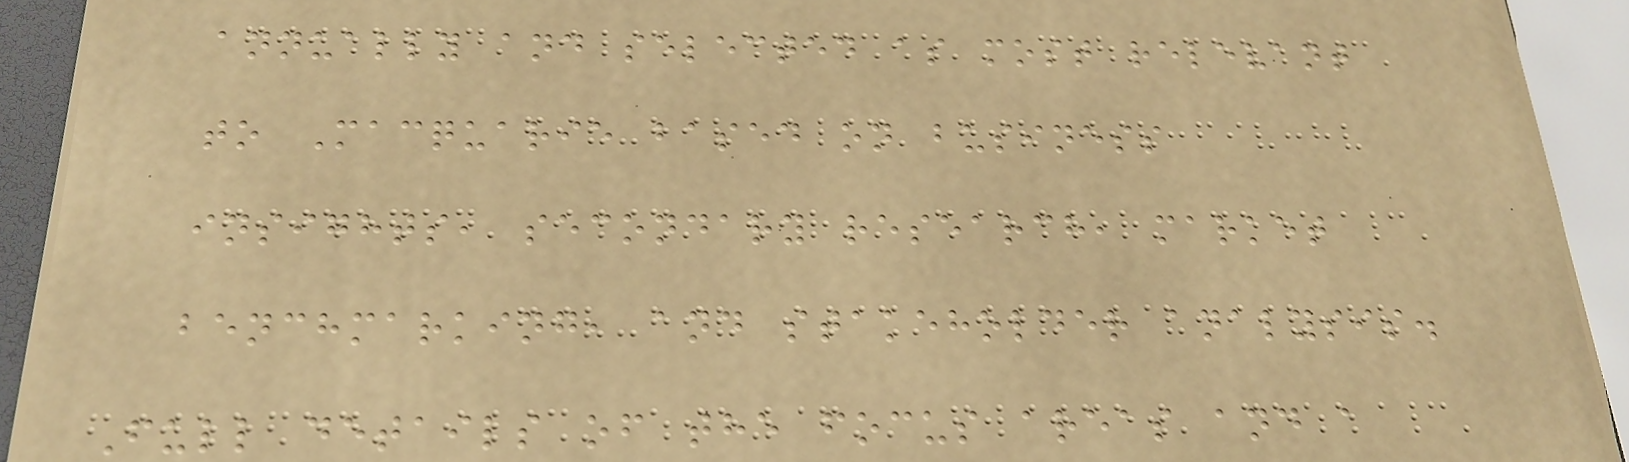annually and selected as most relevant
to Macquarie based on business
insights, secondary research, market
benchmarking, and stakeholder analysis.
Full details of the focus areas and a
